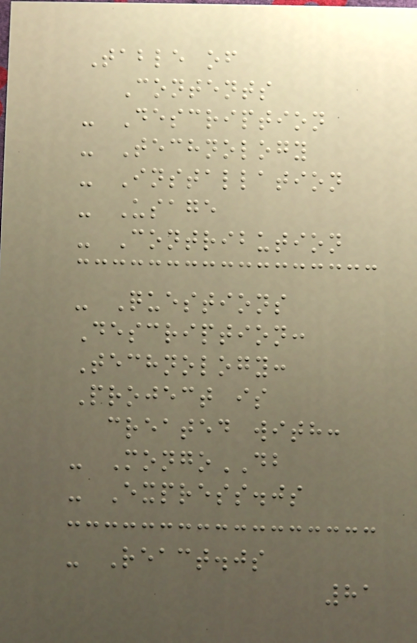Table of
Contents
- Description
- Technology
- Installation
- Usage
- Contribution
- Questions
Description:
Technology:
Project is
created with:
- MongoDB
- Express.js
- React.js
81
